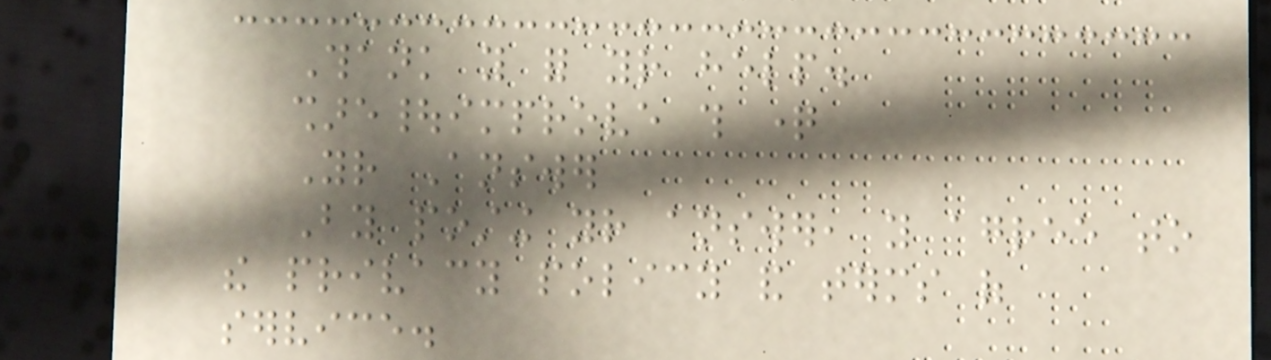Thank you for your help.
share|improve this question
Your Answer
By posting your answer, you agree to
the privacy policy and terms of
service.
